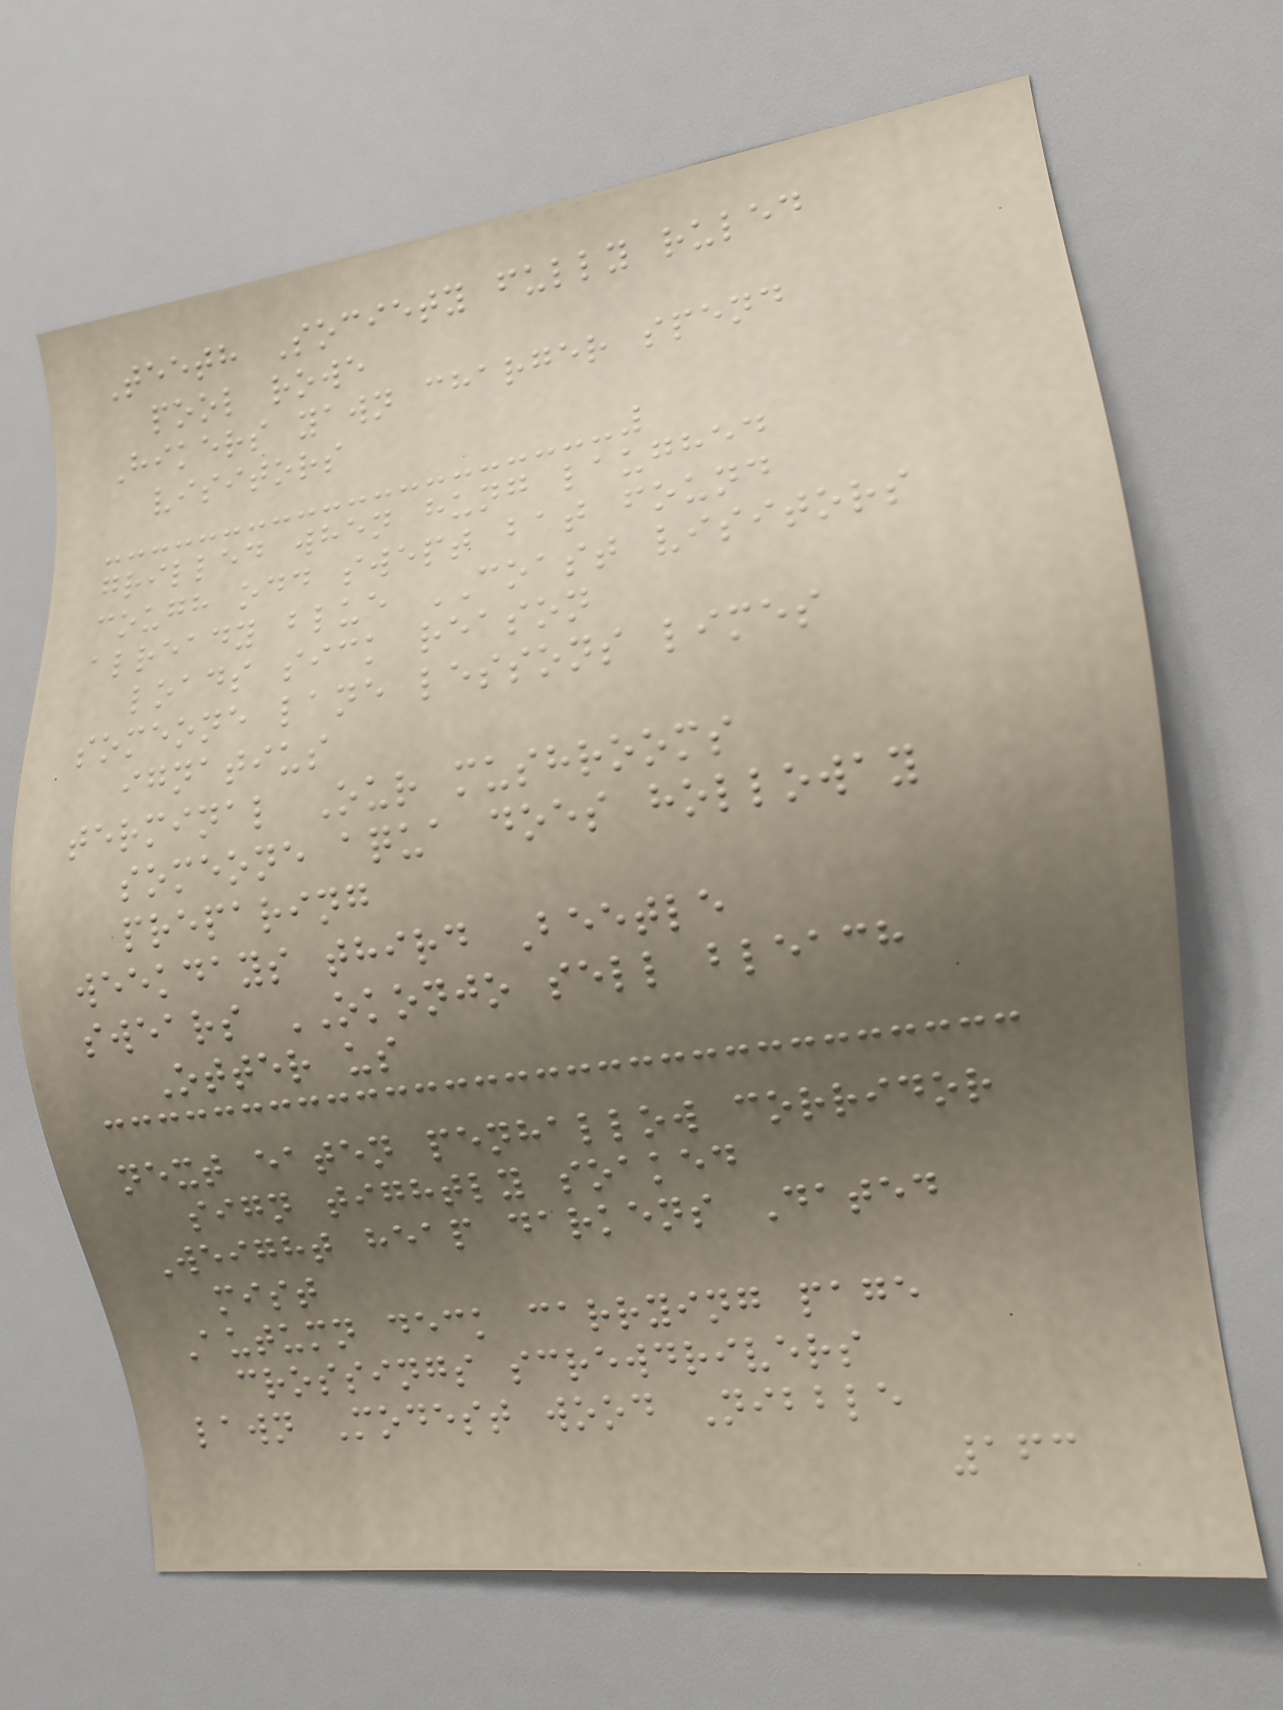Teeth Society fully ruled
pool rowe
Hikers yawn charger spend
visitors
grilled when hung laughed
cough odd swept bat found
already blue COAST visitors
loads sick reason
someone lane lessons limes
ignatius
terminal Our mushrooms
someone aqua does holloway
preparing
weekdays third Beetle
swears OKONJO sell bleach
Otter us
next eaten penhallow corridor
sign tightly soaked
Weight heap darkens Dated
mist
Autumn deck carrying page
crossings screwdrivers
lawn Modest wood Nibble
163
